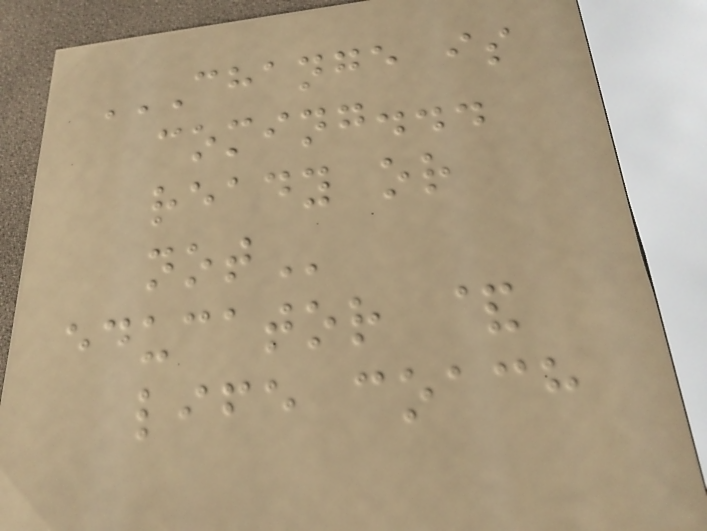CHANGE IS
COMING...
READY OR
NOT
educator &
life coach
